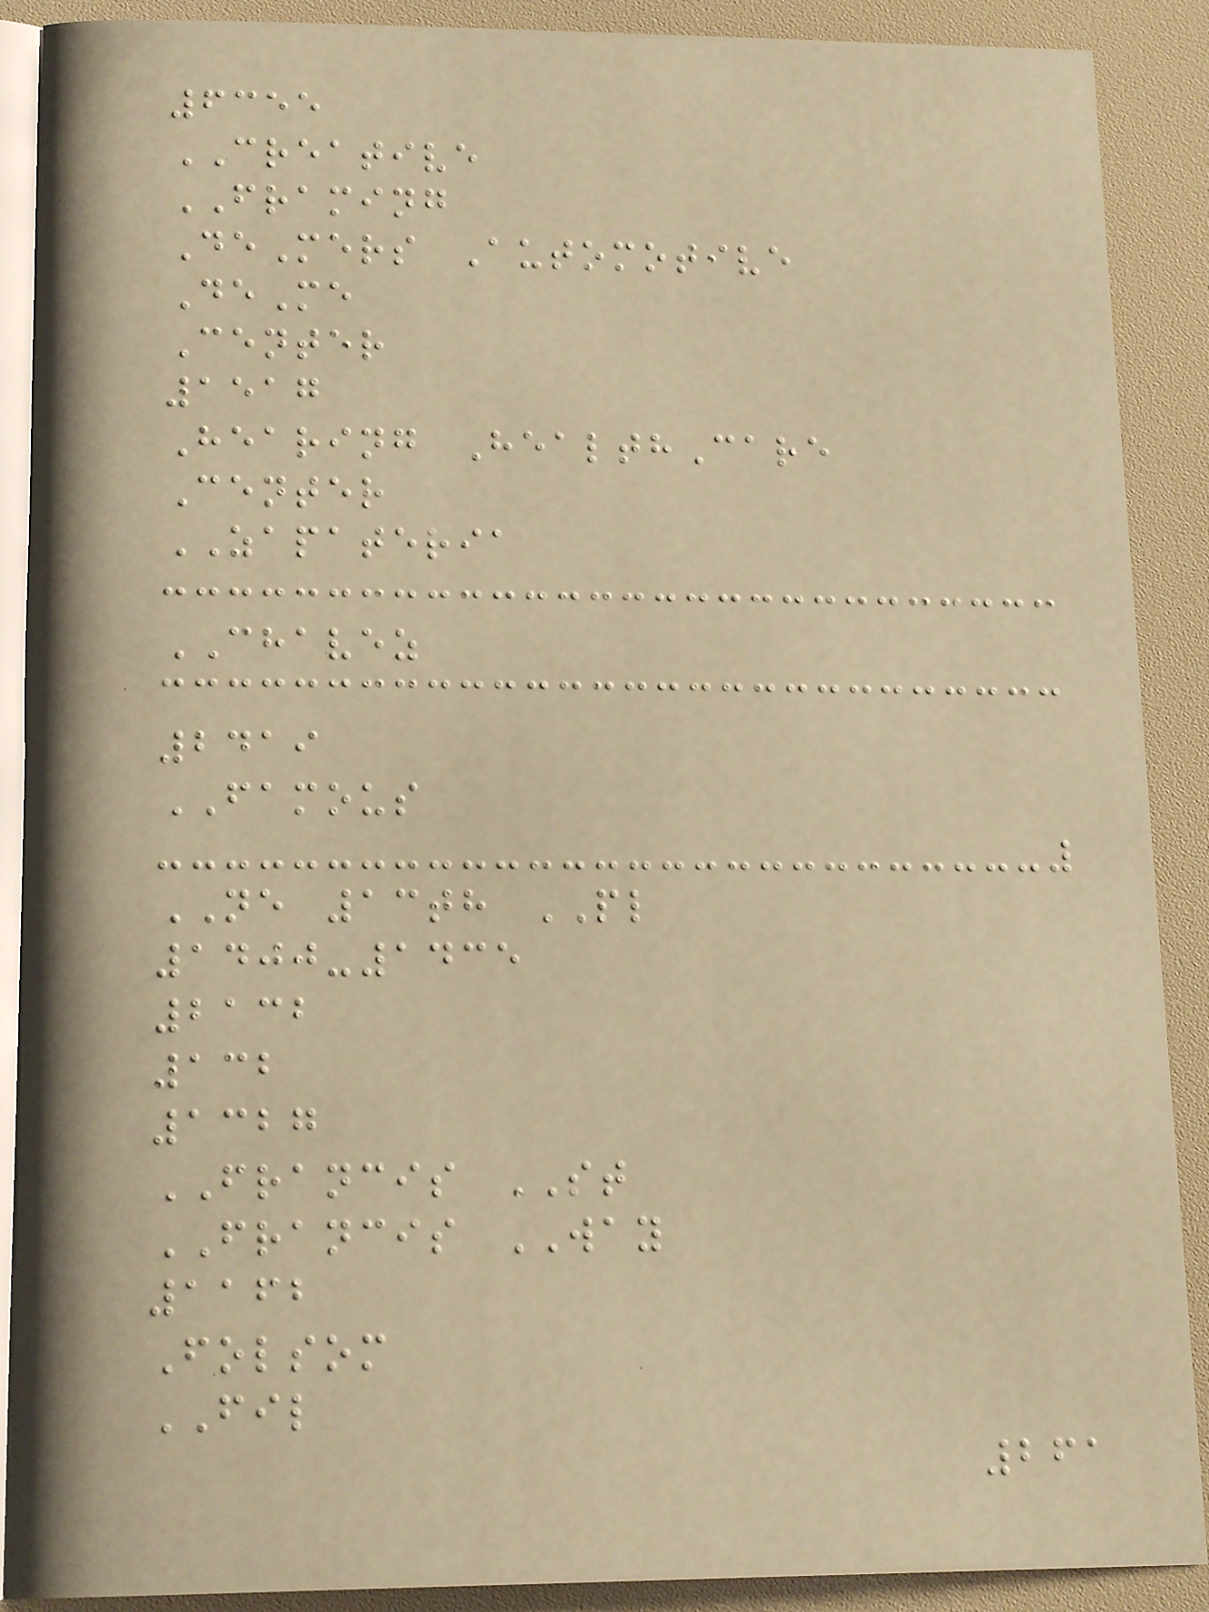6355
CREATIVE
FRAMING
DeMers Automotive
DeMe
Center
1517
Hearing HealthCare
Center
ZAPATERIA
CHAVEZ
2419
FAMOUS
NE 13th PL
1400-1435
2132
132
1327
FRANCIS ST
FRANCIS WAY
1162
Folsom
FIL
261
